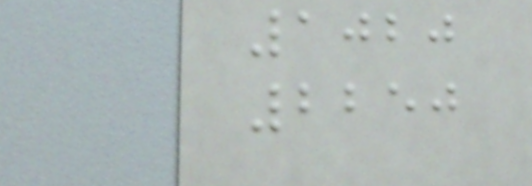1020
2250
